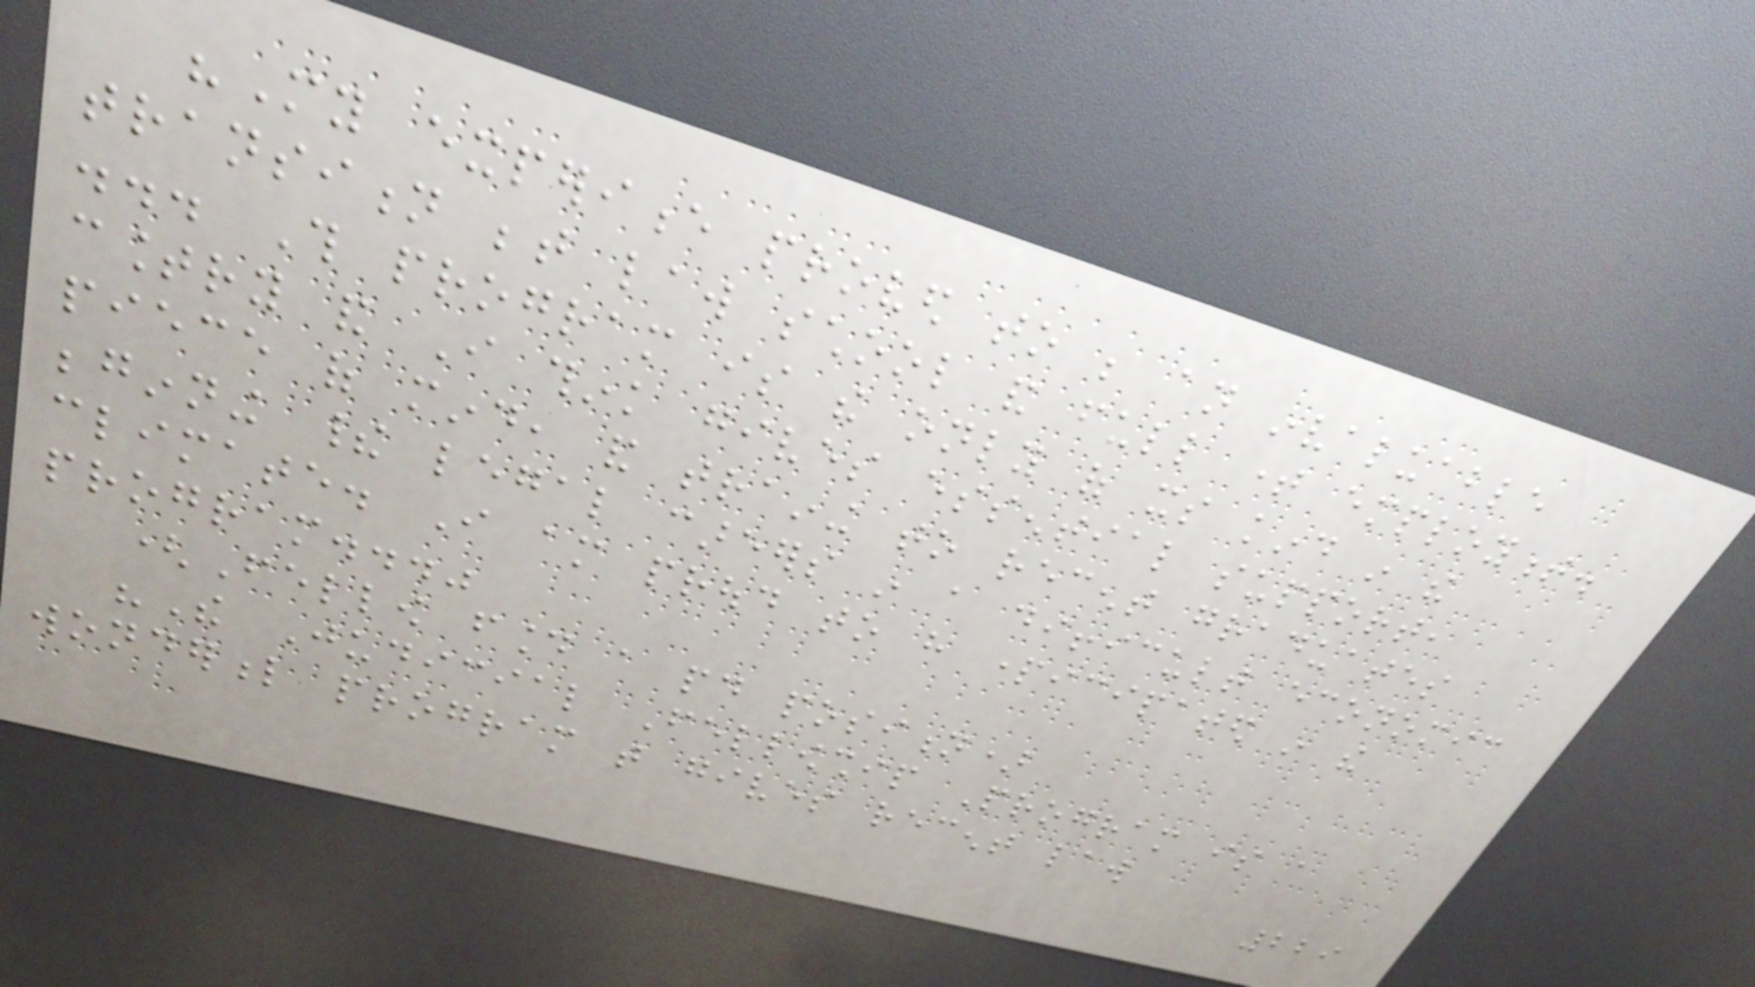"My experience proved to be an invaluable
transition between law school and full time employment.
... This program is the only of its kind in the
country and I think gives essential support,
piece of mind, and training to recent graduates
beginning their legal careers in a difficult economic
climate. I am proud to have participated in the
program..."
(Fellow found a paid position)
"The Judicial Fellowship Program is a
wonderful program that gives recent law
229
